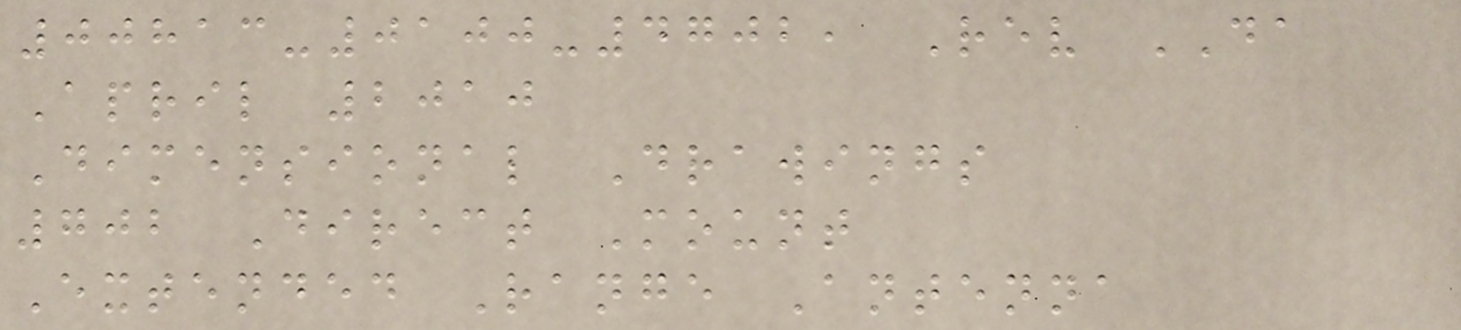00813-0100-4702, Rev DA
April 2010
Dimensional Drawings
702 Direct Mount
Extended Range Antenna
